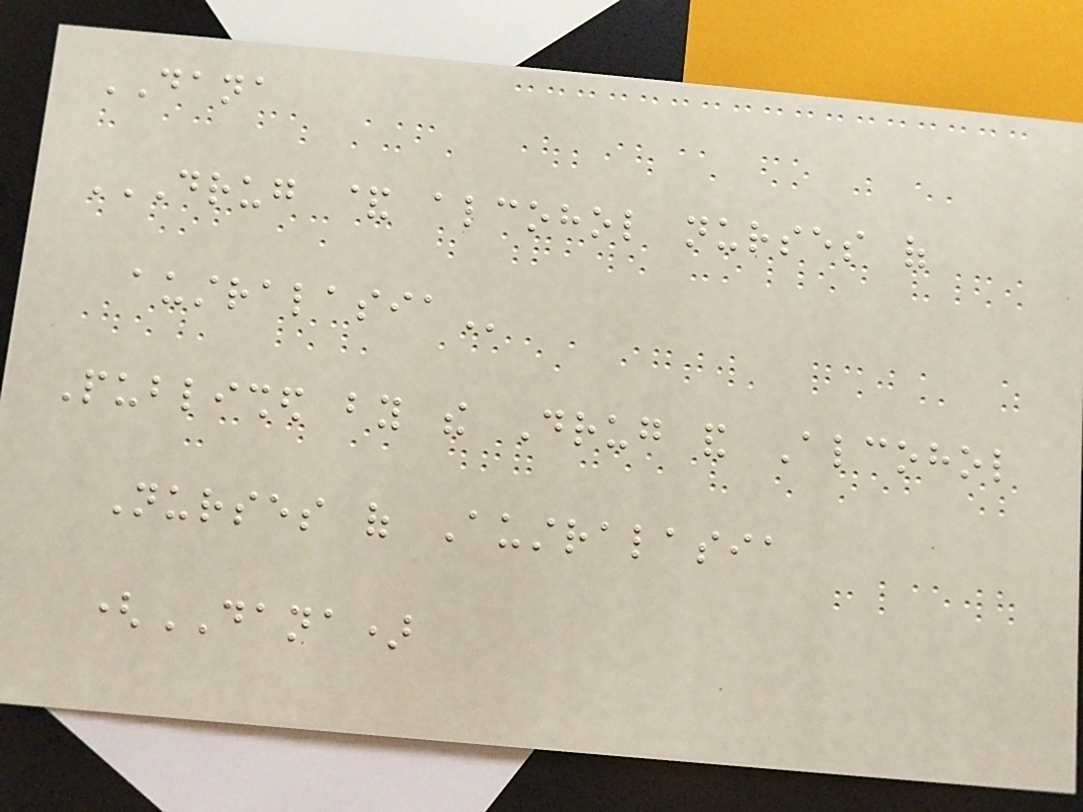DANA
DRUG & ALCOHOL NURSES OF
AUSTRALASIA
Published by the Drug and Alcohol
Nurses of Australasia
(DANA)
